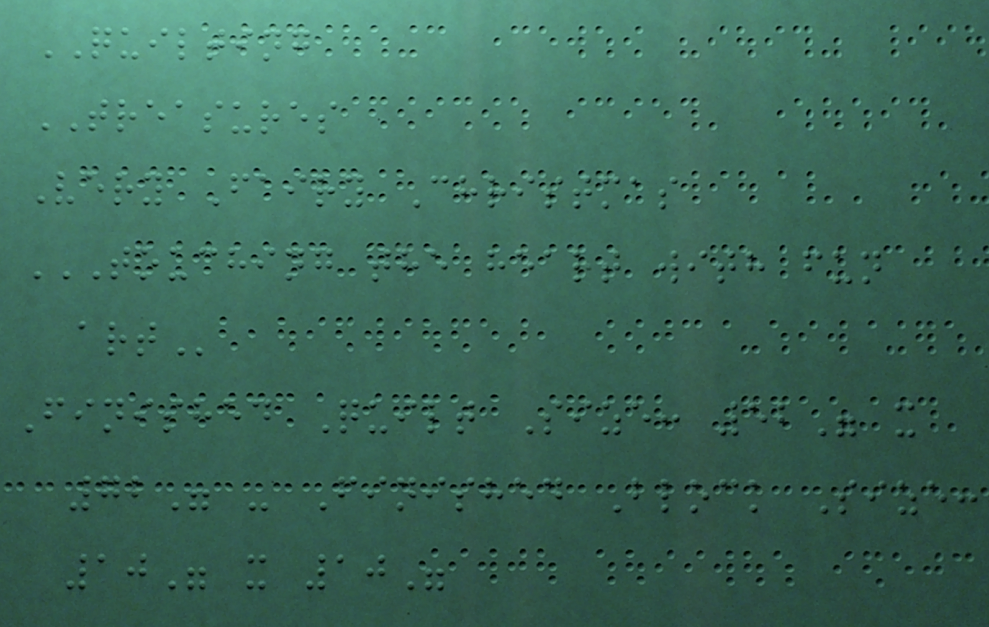QUILTING
TREASURES
Very Fairy Christmas
TOUCHING THE HEART WITH FUN
ART
Finished Quilt Size: 52" x
72" - Finished Block Size:
10" x 10"
